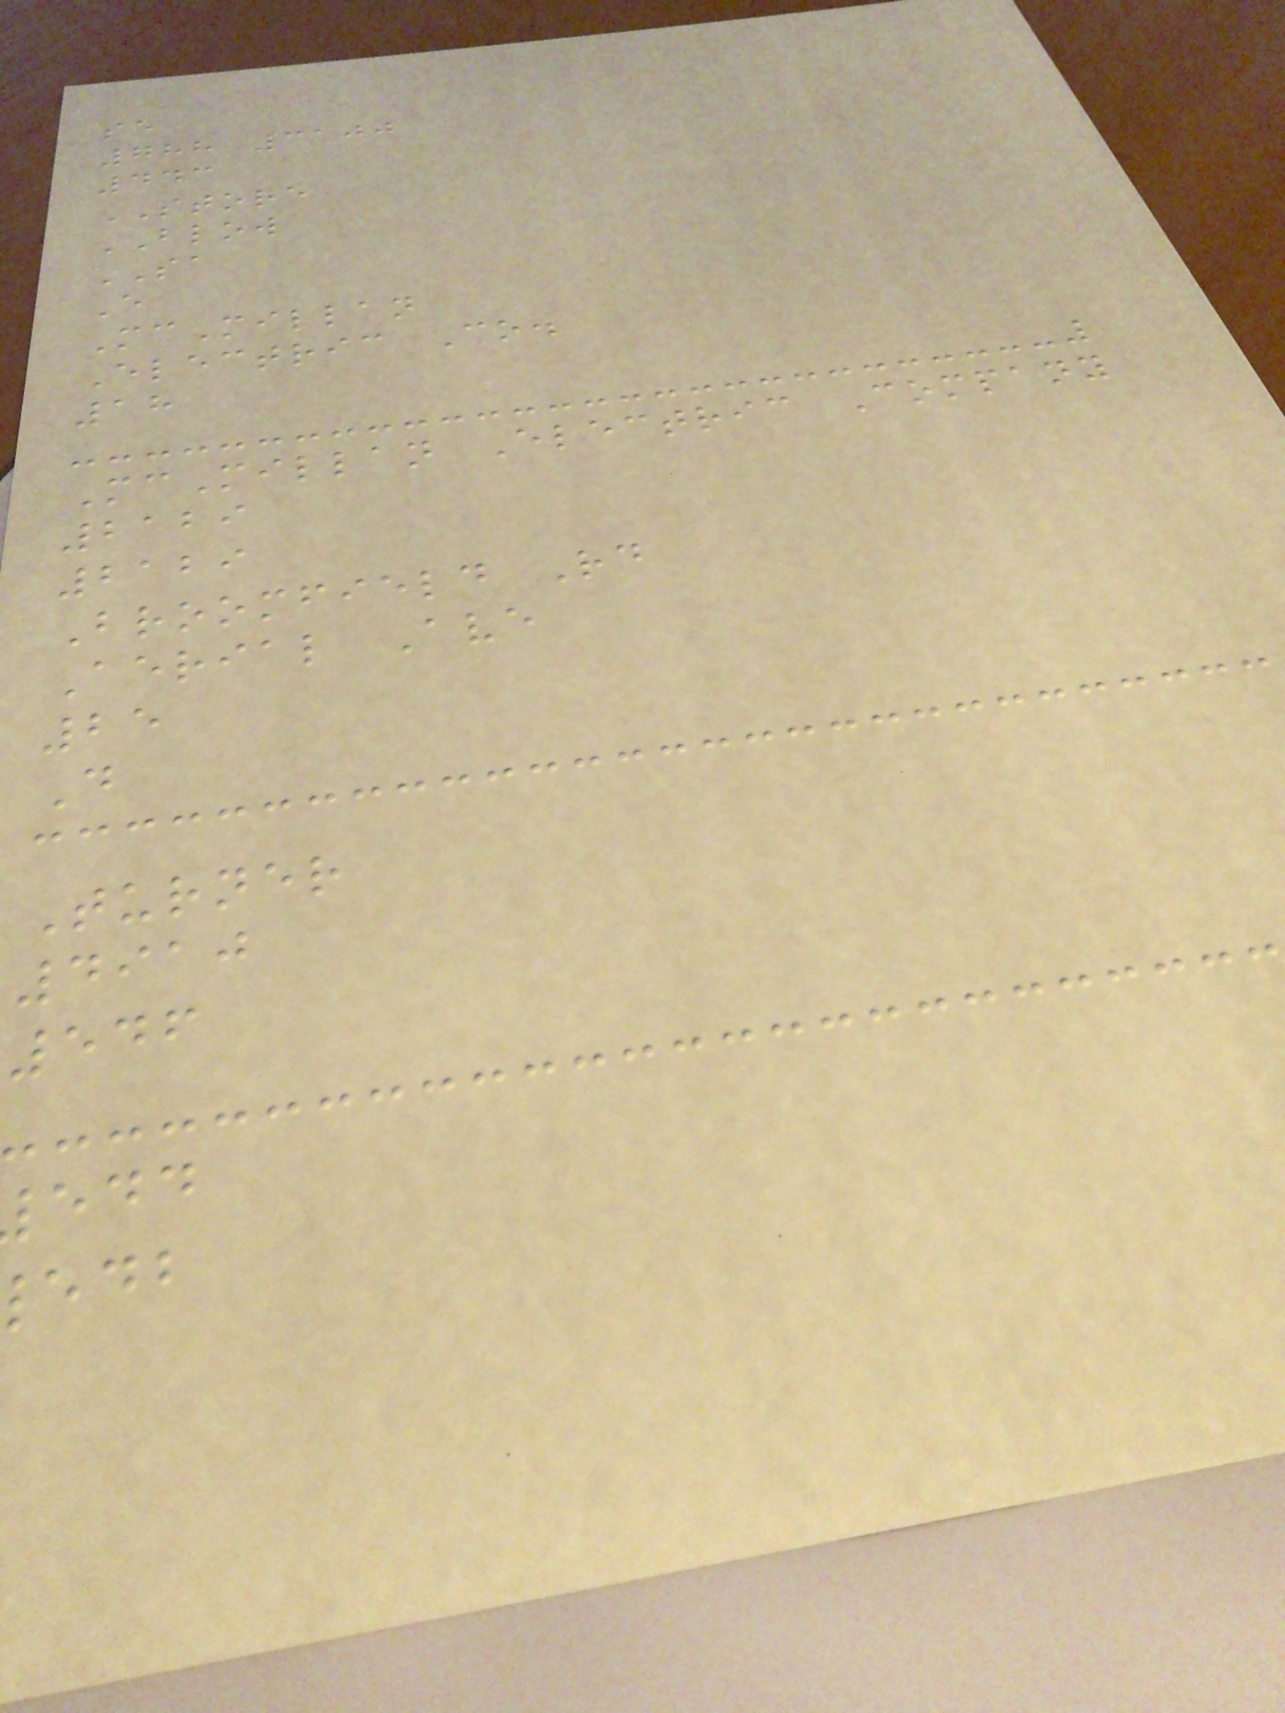se
788 3100
443
STORE
BLOW
SA
E
McMillan
Electric Co.
18
McMillan Electric Company
2129
2129
Broomfield Rd
Aerial Ave
25
D
Turner
4910
546
